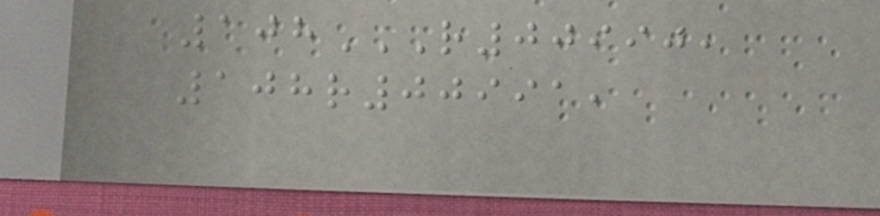108R00990,
108R00991,
